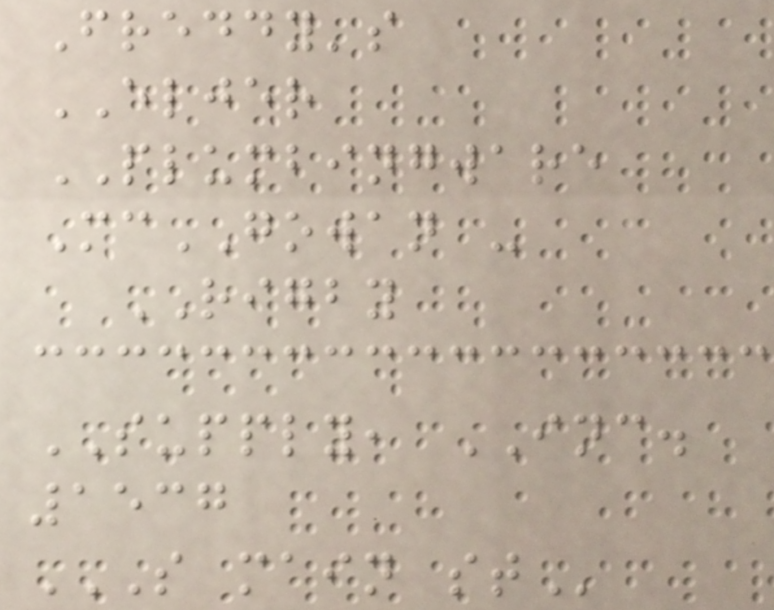Freddy's
ELJER
PLUMBINGWARE
McGOWAN -
RIGBY
SUPPLY, INC.
1537
S MAIN ST
